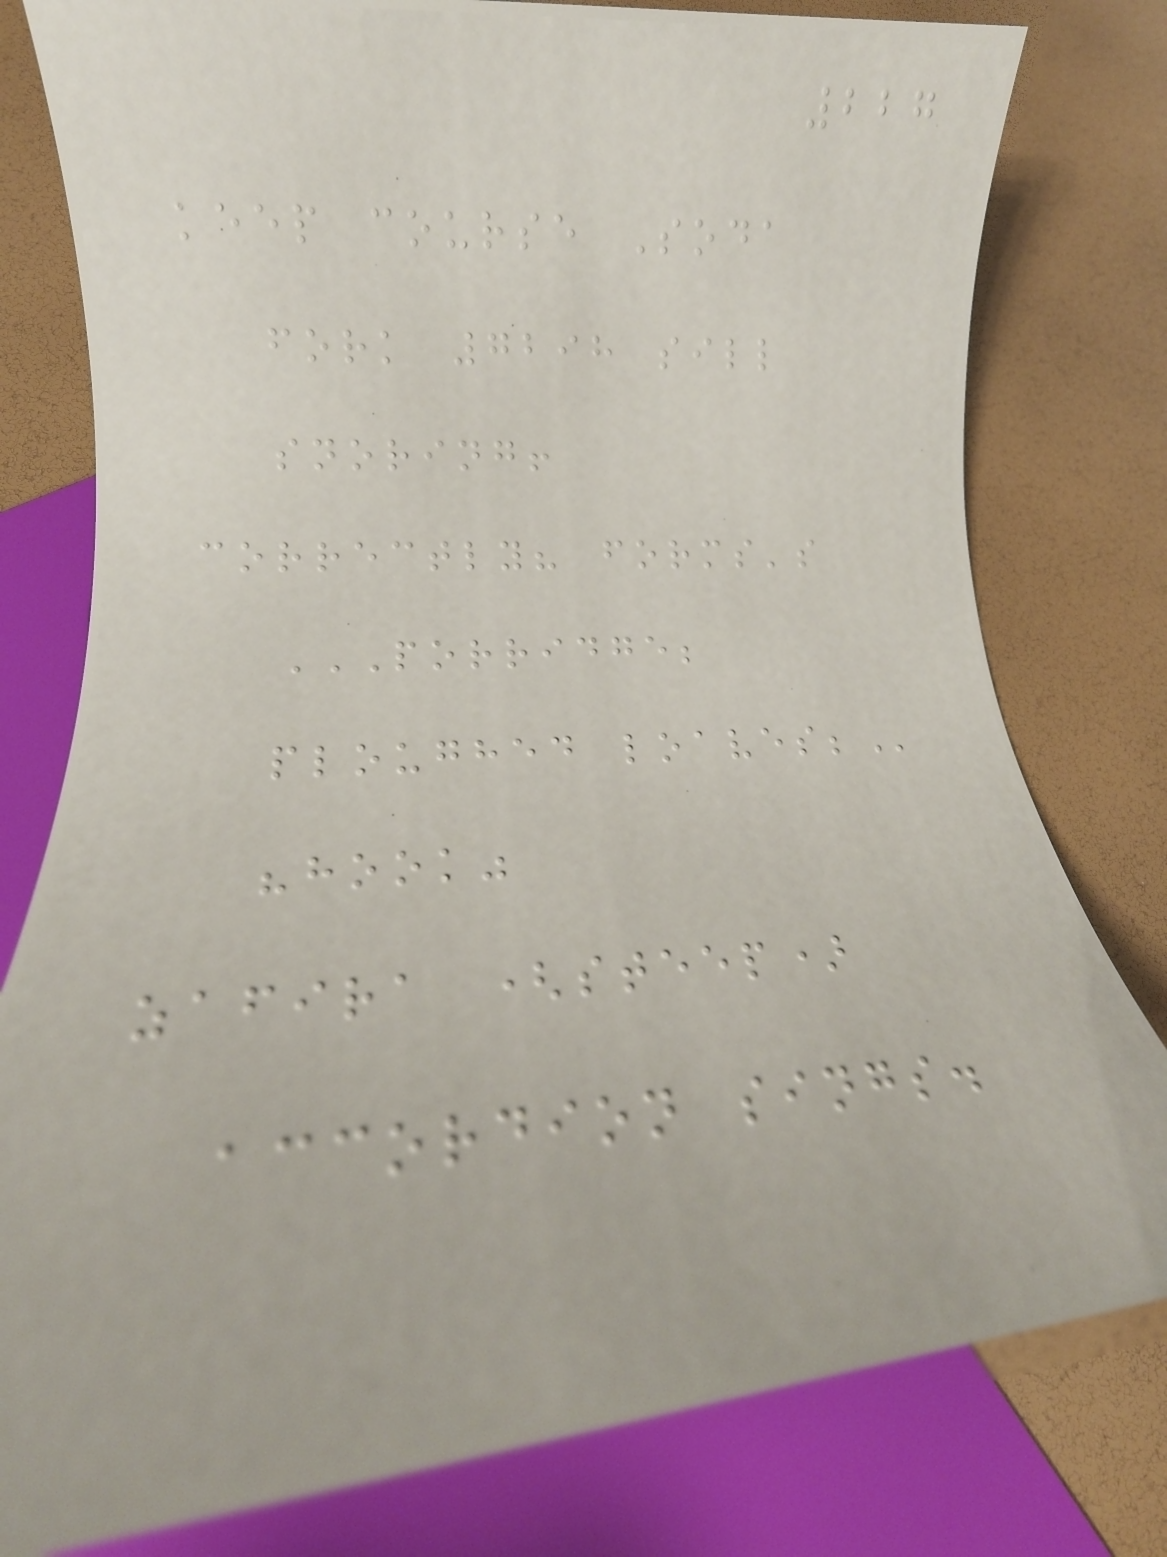227
keep course Soda
fork 7298 sill
snoring!
correctly? forms's
PORRIDGE;
PLOUGHED LOAVES;
"hook"
zafira (steep)
accordion sings.
